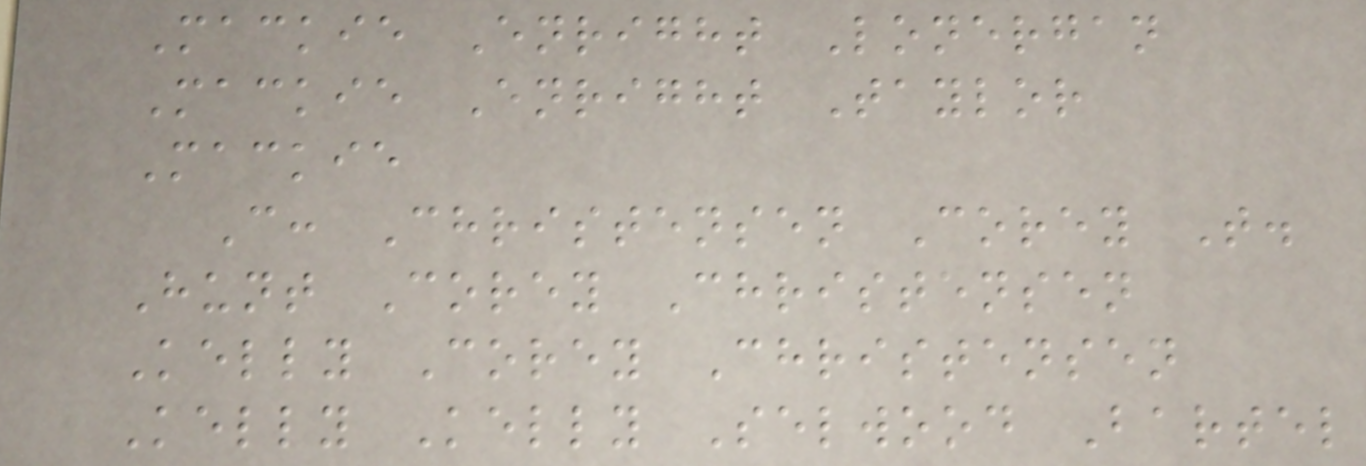Mackie Enright Lonergan
Mackie Enright Taylor
Mackie
C: Christensen Corey T.
Hunt Corey Christensen
Kelly Corey Christensen
Kelly Kelly Selwood Bartel
